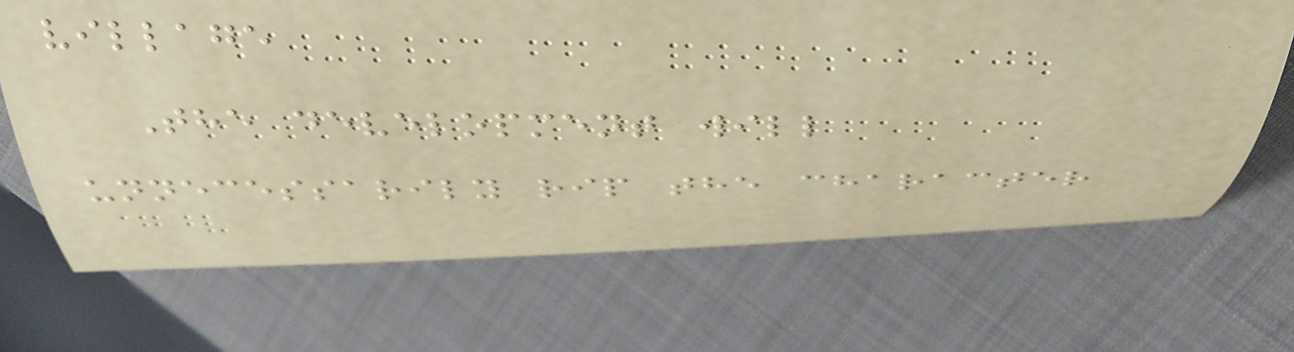village
The development will
unnecessarily rip the character
